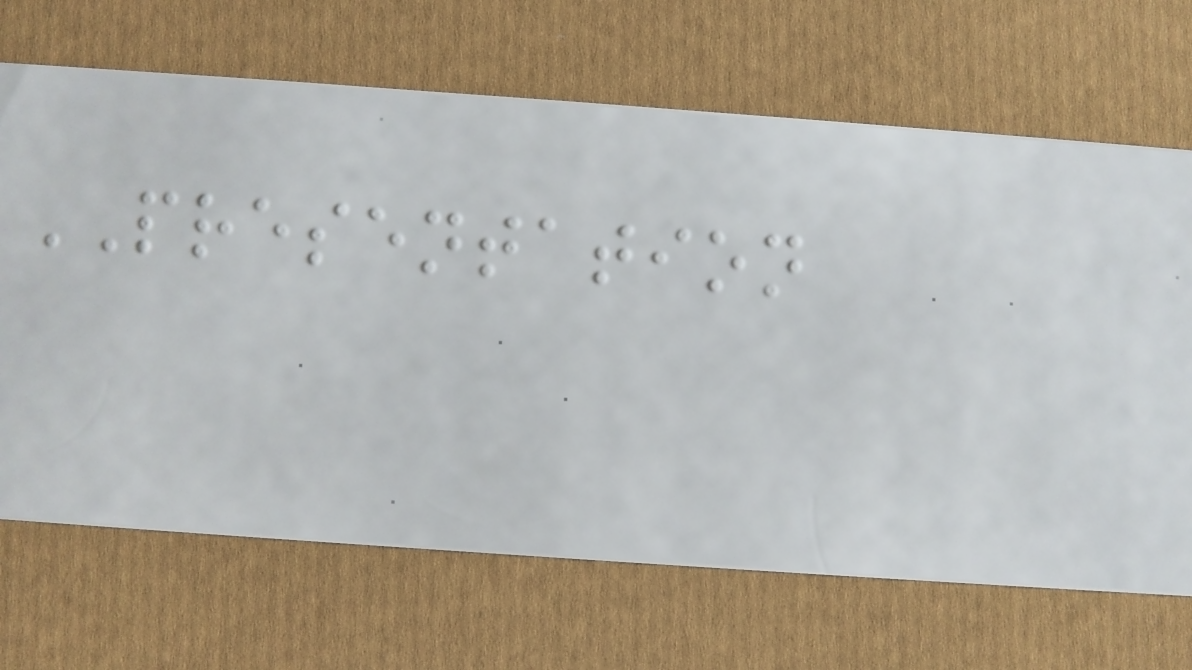PRESENTATION
